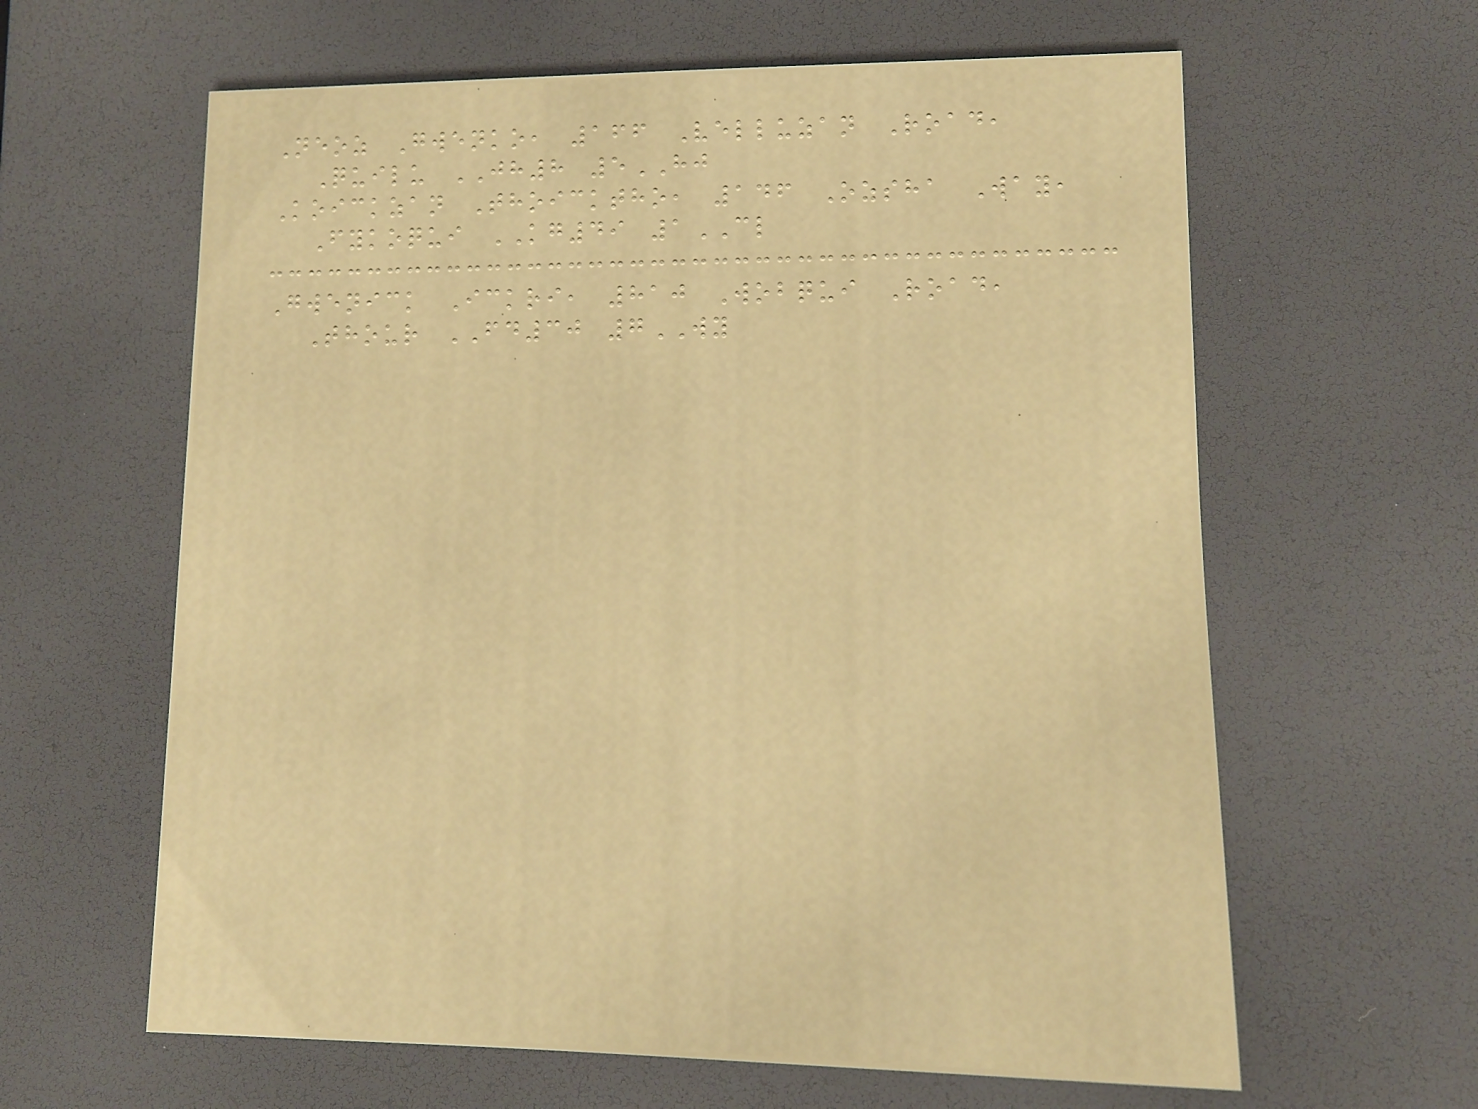Neoz Gwenko, 166 Velluzan Road,
Quilu JH8 5HJ
Koickzan Thoicktho, 146 Ozsha Way,
Fykoqui KG49 1CL
Gwenick Ickri, 810 Wobqui Road,
Thour FD30 7WY
